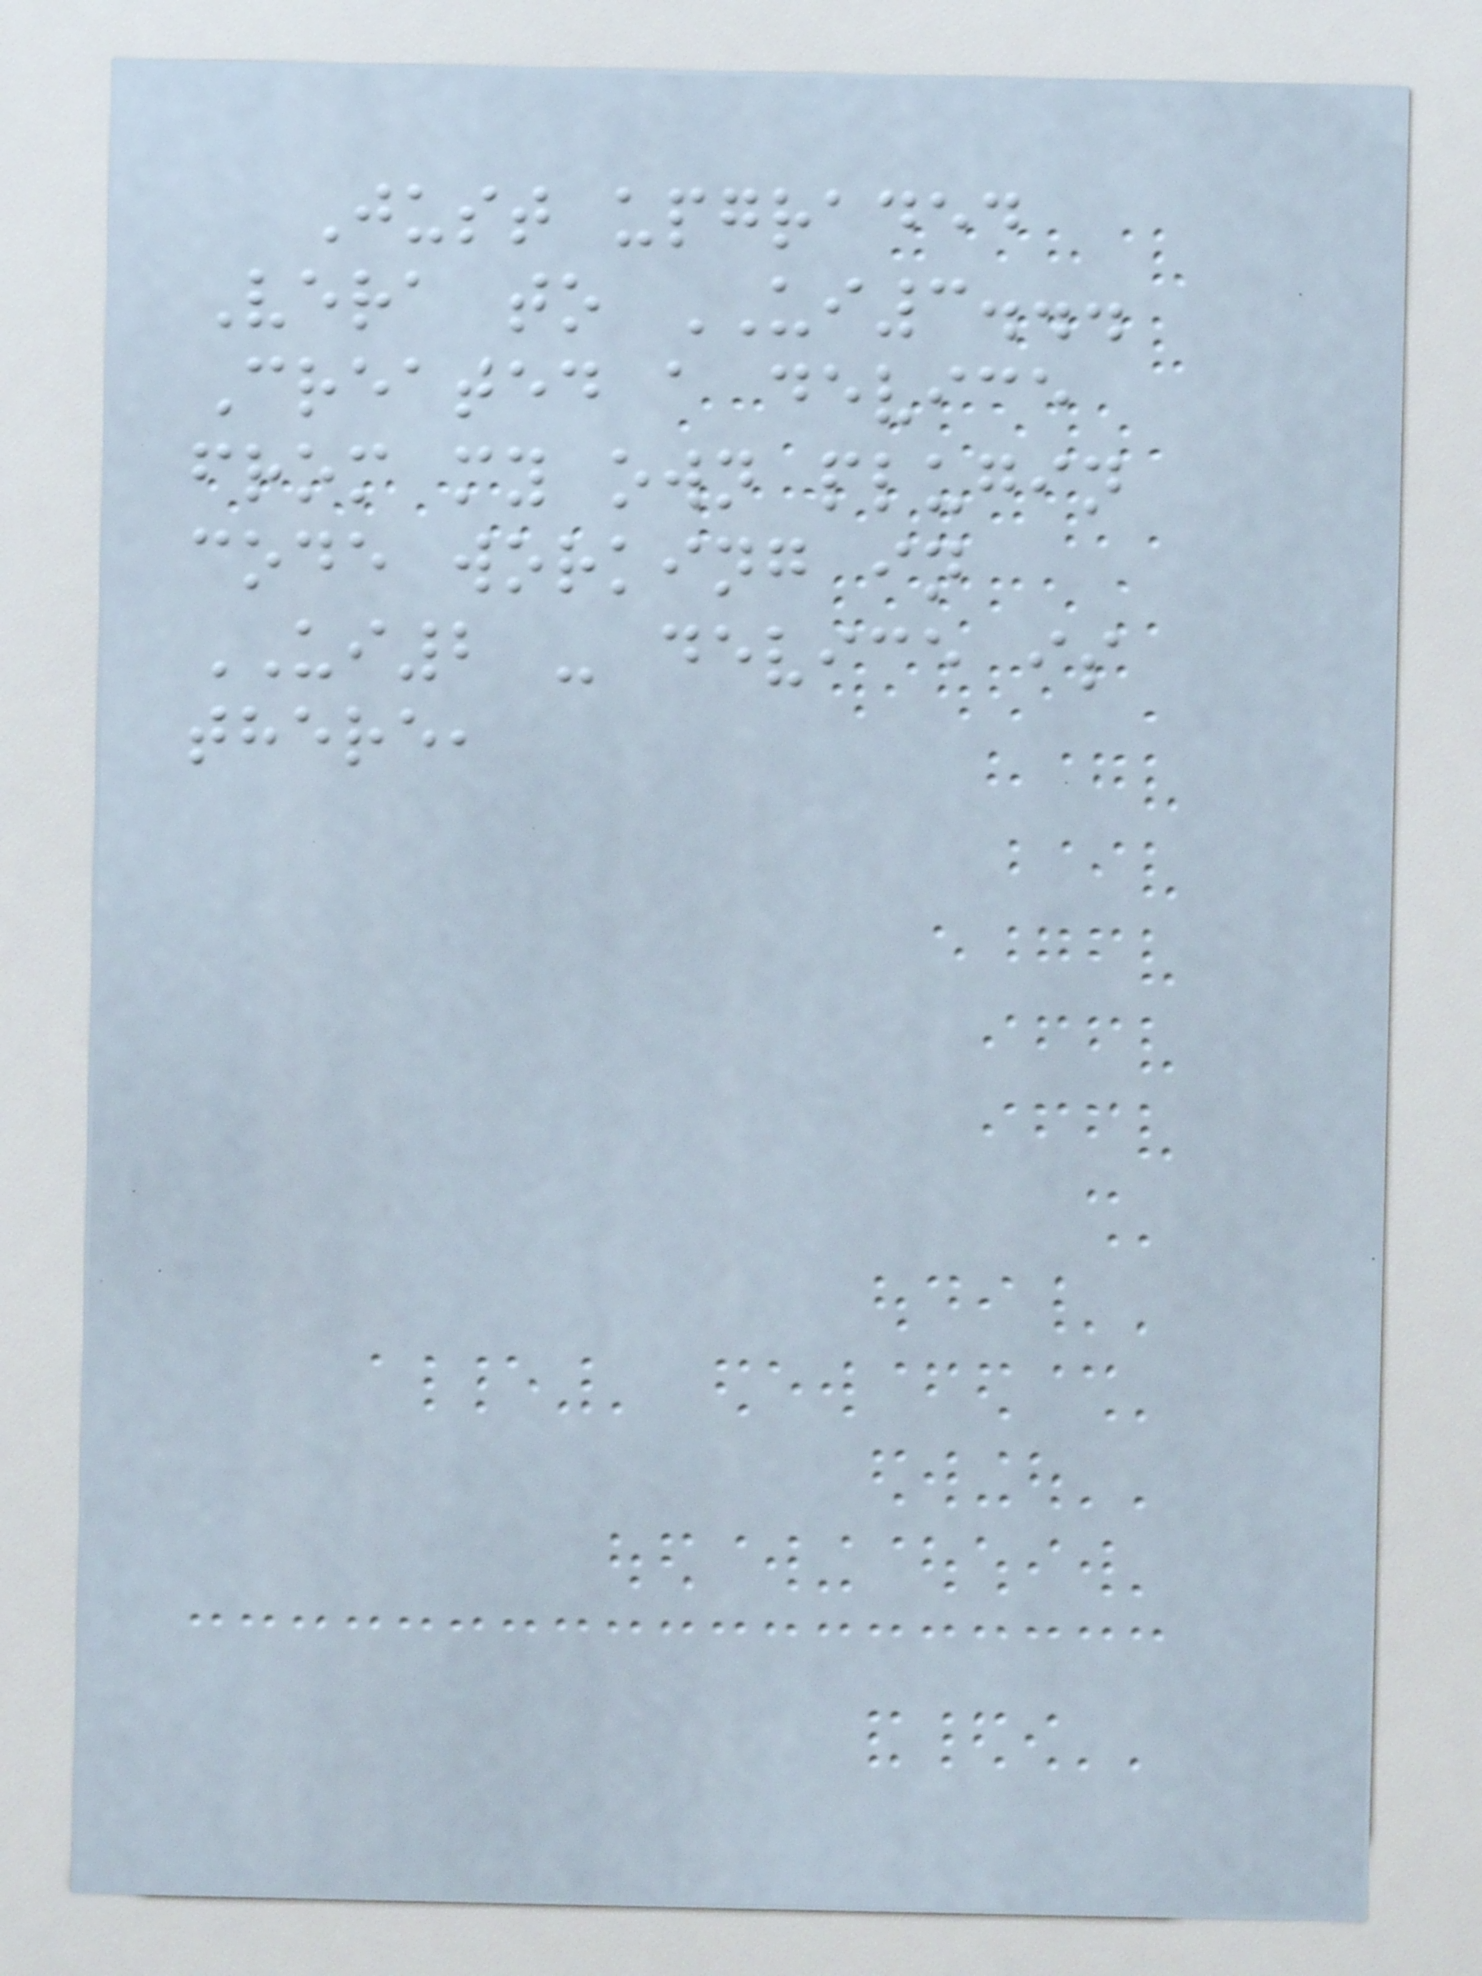Just upgraded
Vera to UI3...
Created a device
from my own plugin
code working in
UI2 - device is
there,
